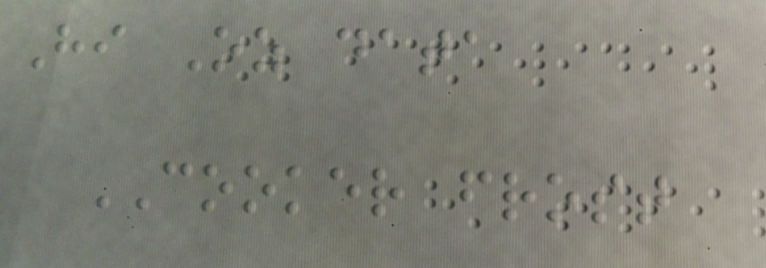Hi Oz data
COOKER frost
